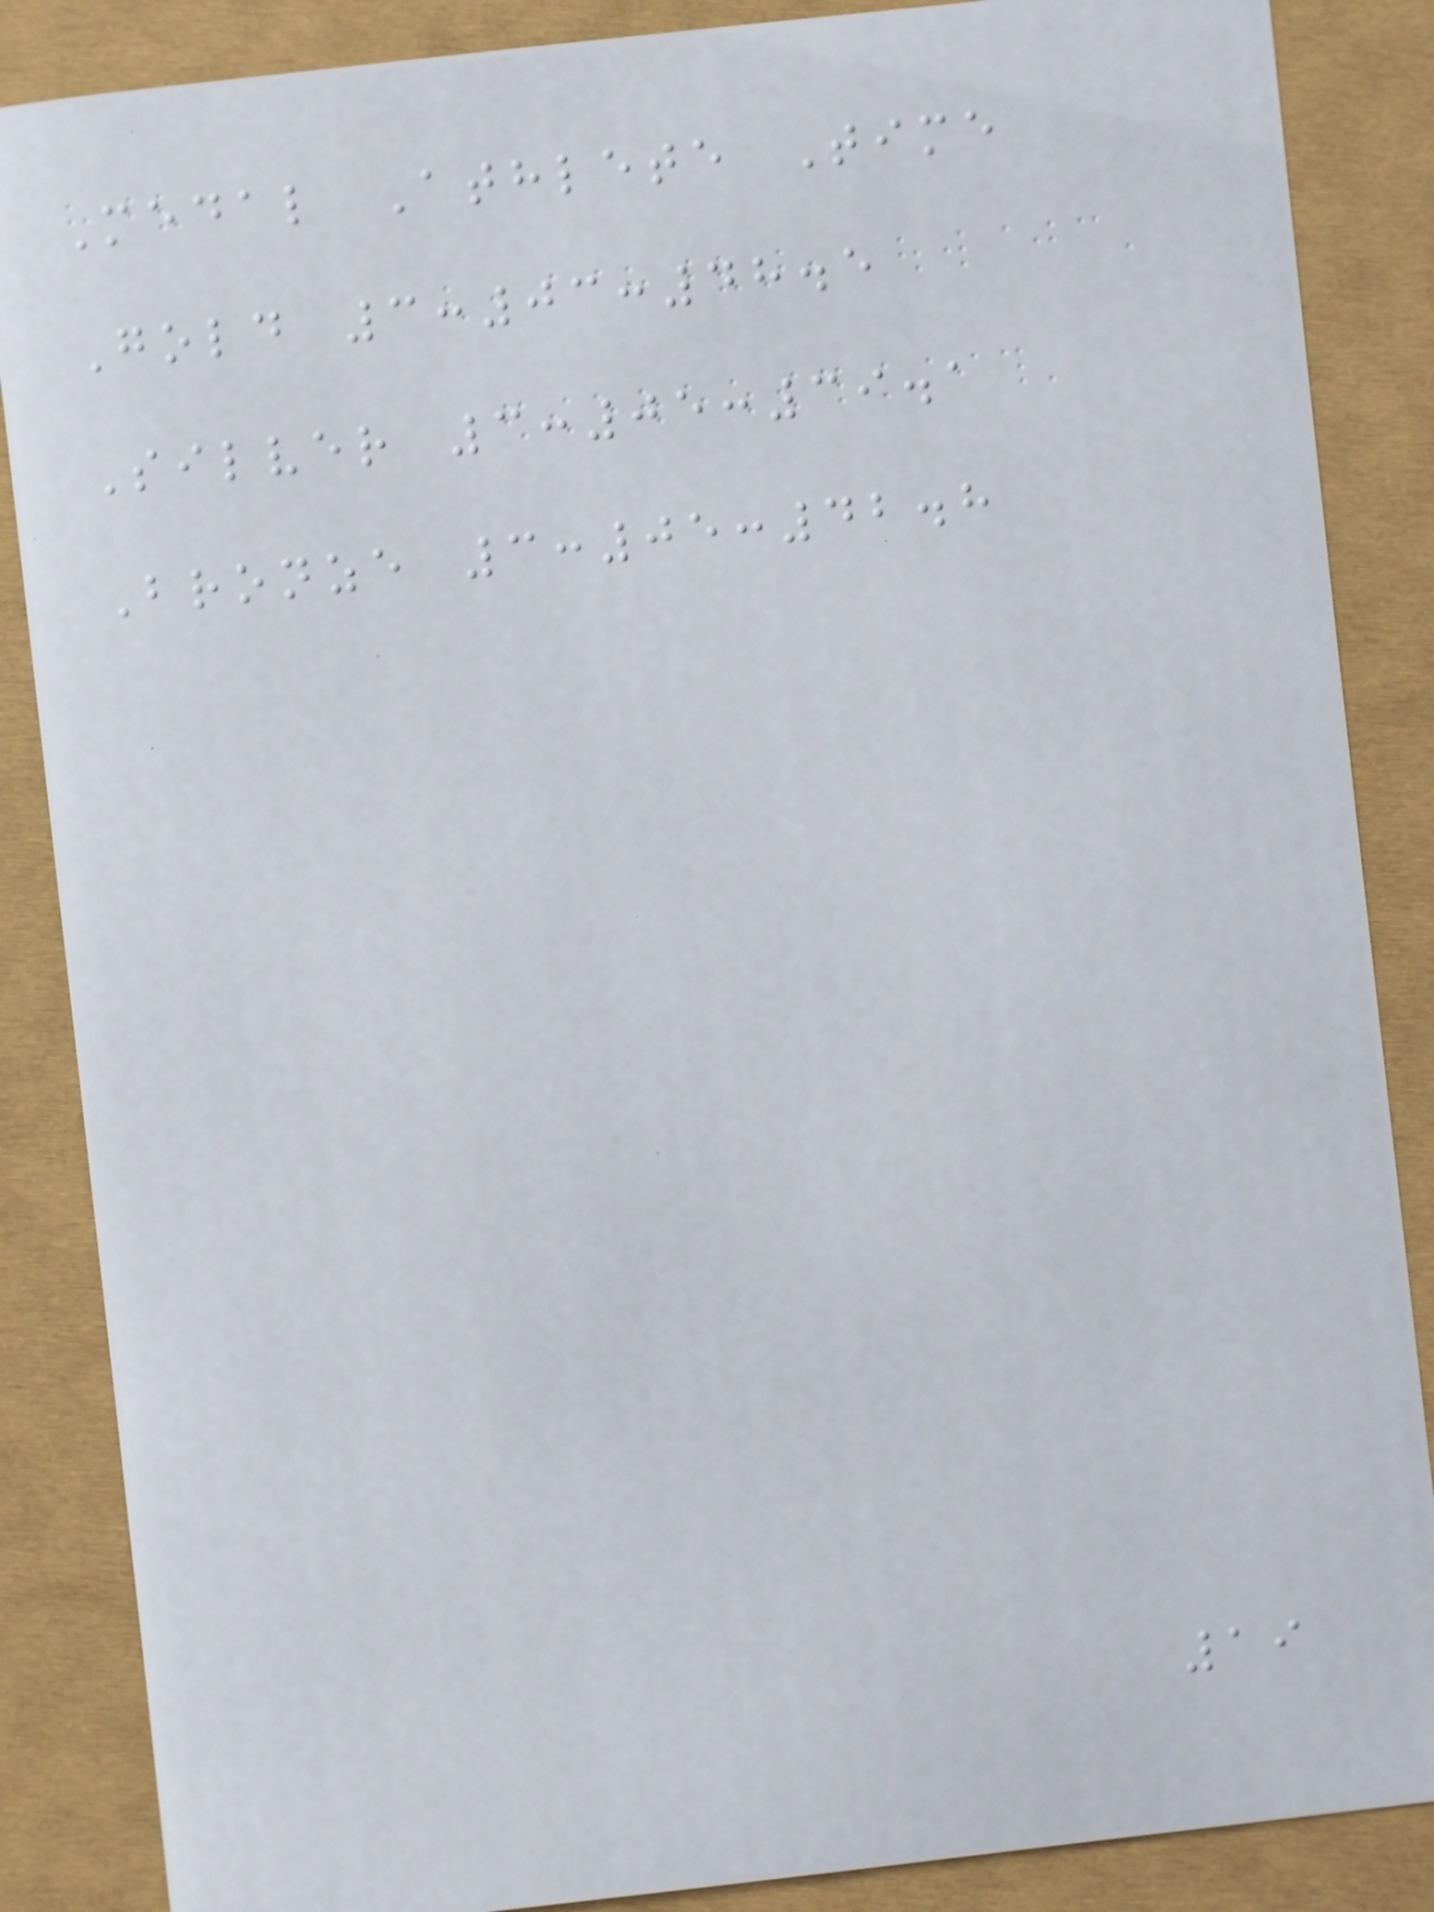Medal Athlete Time
Gold 3:03:48.5
Silver 3:05:39.1
Bronze 3:05:42.8
19
